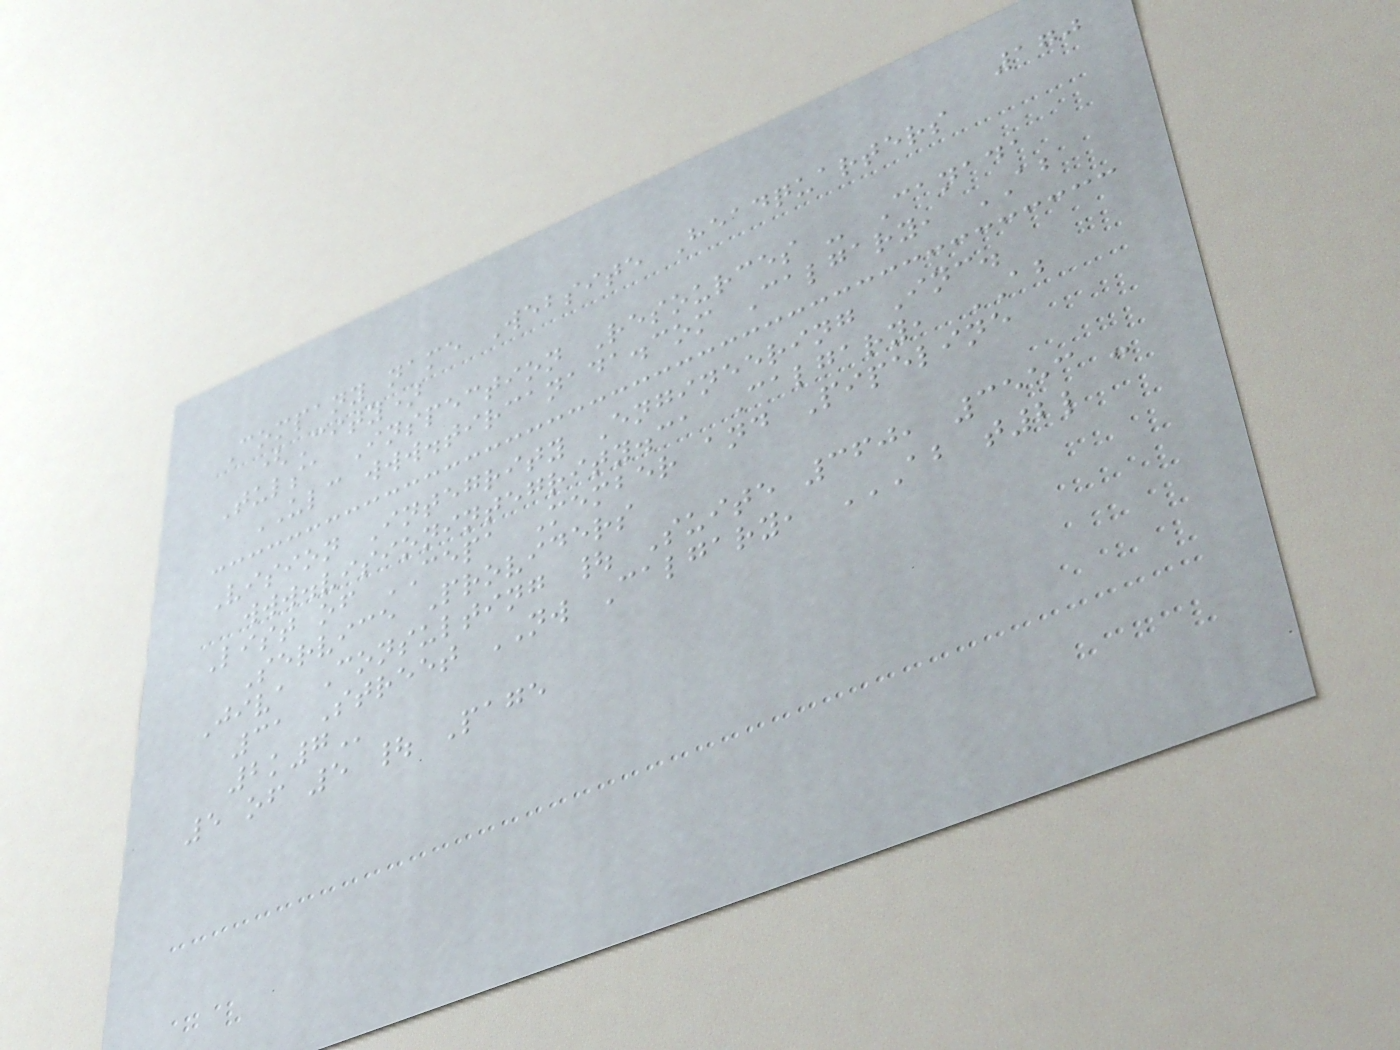170
Company name Website Headquarters
(City)
Tulsa Inspection Resources - Canada
ULC www.tircanada.com Calgary, AB
Vision Integrity Engineering Inc.
www.visionintegrity.ca Calgary, AB
List of CEPA Member and Pipeline
Service Providers
Jiva Consulting | Suite 360, 3553 -
31 Street NW Calgary, AB T2L
2K7
5 of 5 | Page
